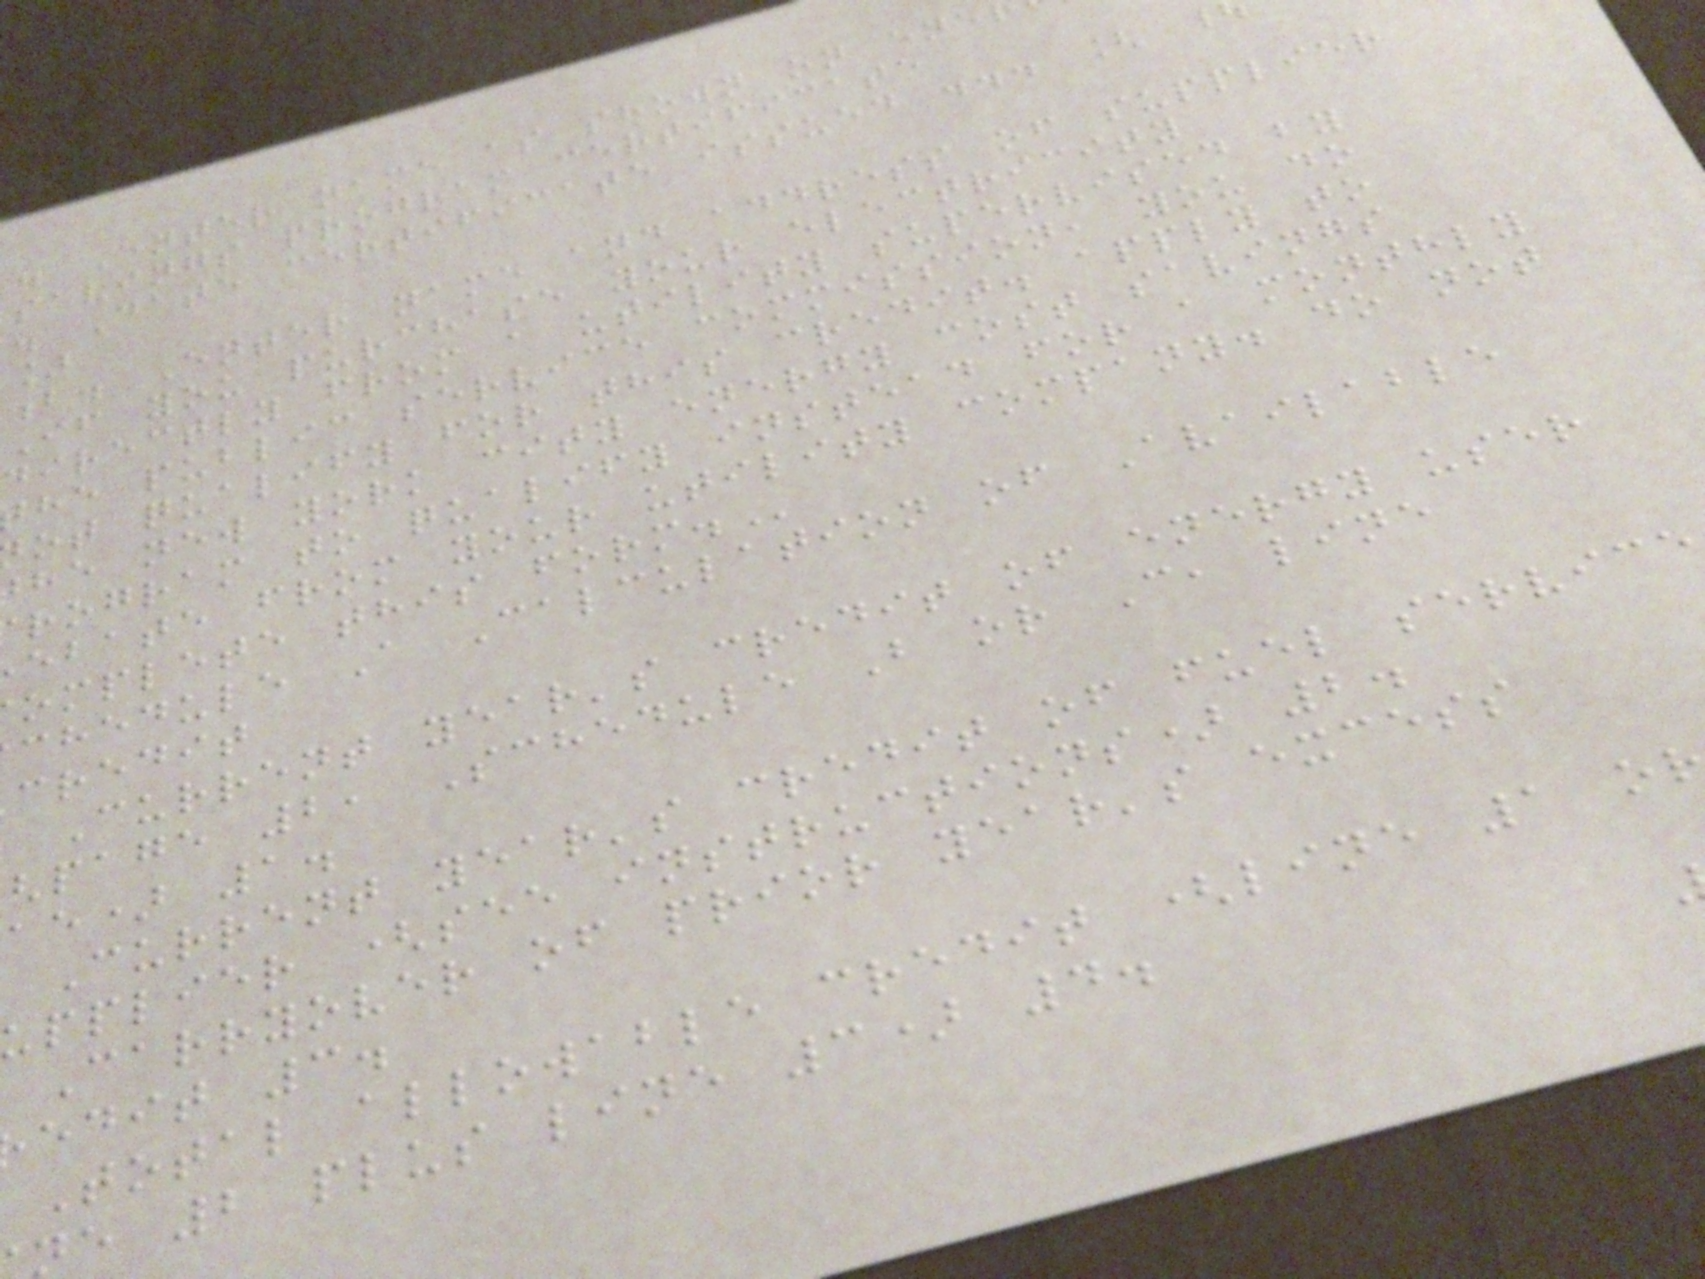. Enter name as shown on ene
savings program certificate
. Date certificate issued ... [
]
b. Enter name and address of supplier
if you purchase your electricity
directly from a utility supervised by
he public service commission, you do
ot qualify for this credit. apply to
he new york city energy cost savings
rogram to qualify instead for a monthly
ebate from your utility company. do not
omplete this
chedule A Calculation of Available
credit
Current year's credit of energy user
page 2, Schedule B or C, line
ae) 1.
Current year's credit of fuel service
upplier (see instructions) 2.
Carryover of prior year's excess
edit 3.
Total allowable credit (line 1 o
e 2 plus line 3) 4.
